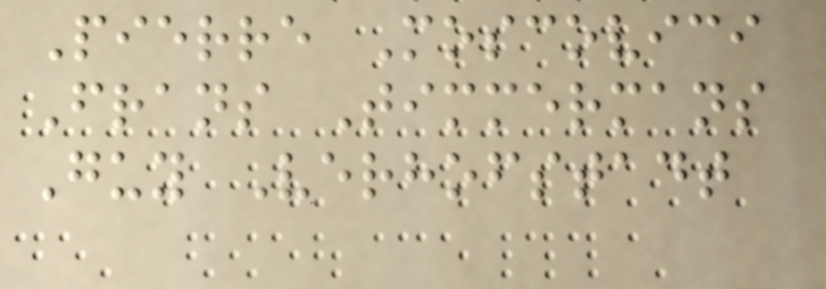Pierre Moscovici
Frans Timmermans
Guy Verhofstadt
